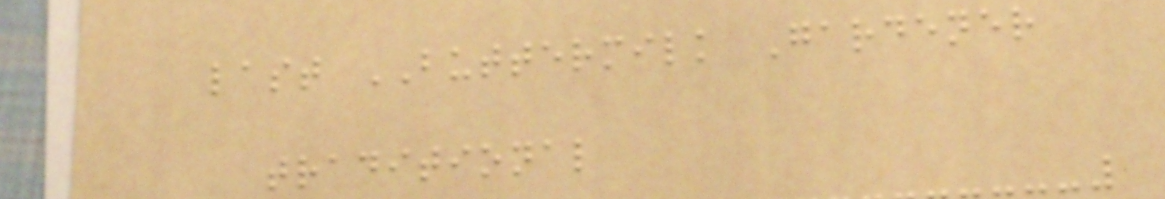last BUTTERMILK Gardener
traditional
